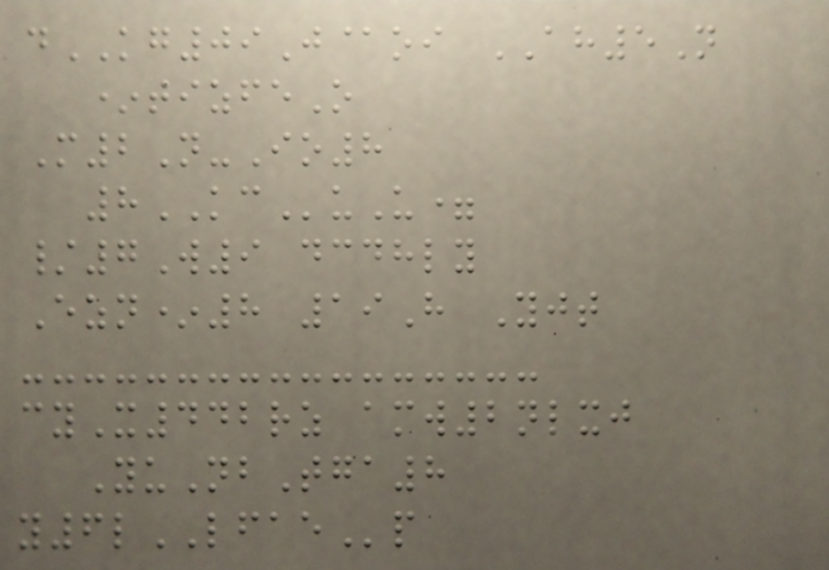dKG09J@oi AH5N
*tizfeO
M2N-Io8
8KCuU=
/7W9 dcdhly
Ezn*8 19H Yjt
cyX442rz amw2nlxj
YuNbTga8
y6lLFAEp
